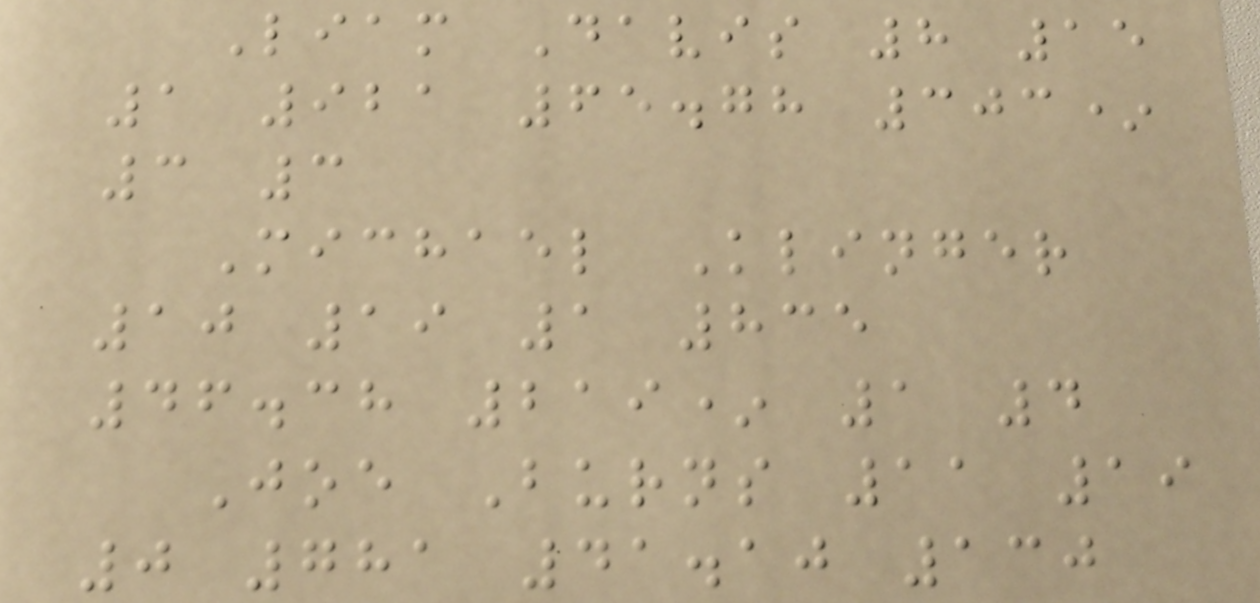Liam Davis 8 15
1 921 65.78 303*
3 3
Michael Klinger
10 19 1 835
46.38 219* 1 4
Joe Burns 11 19
0 781 41.10 130
